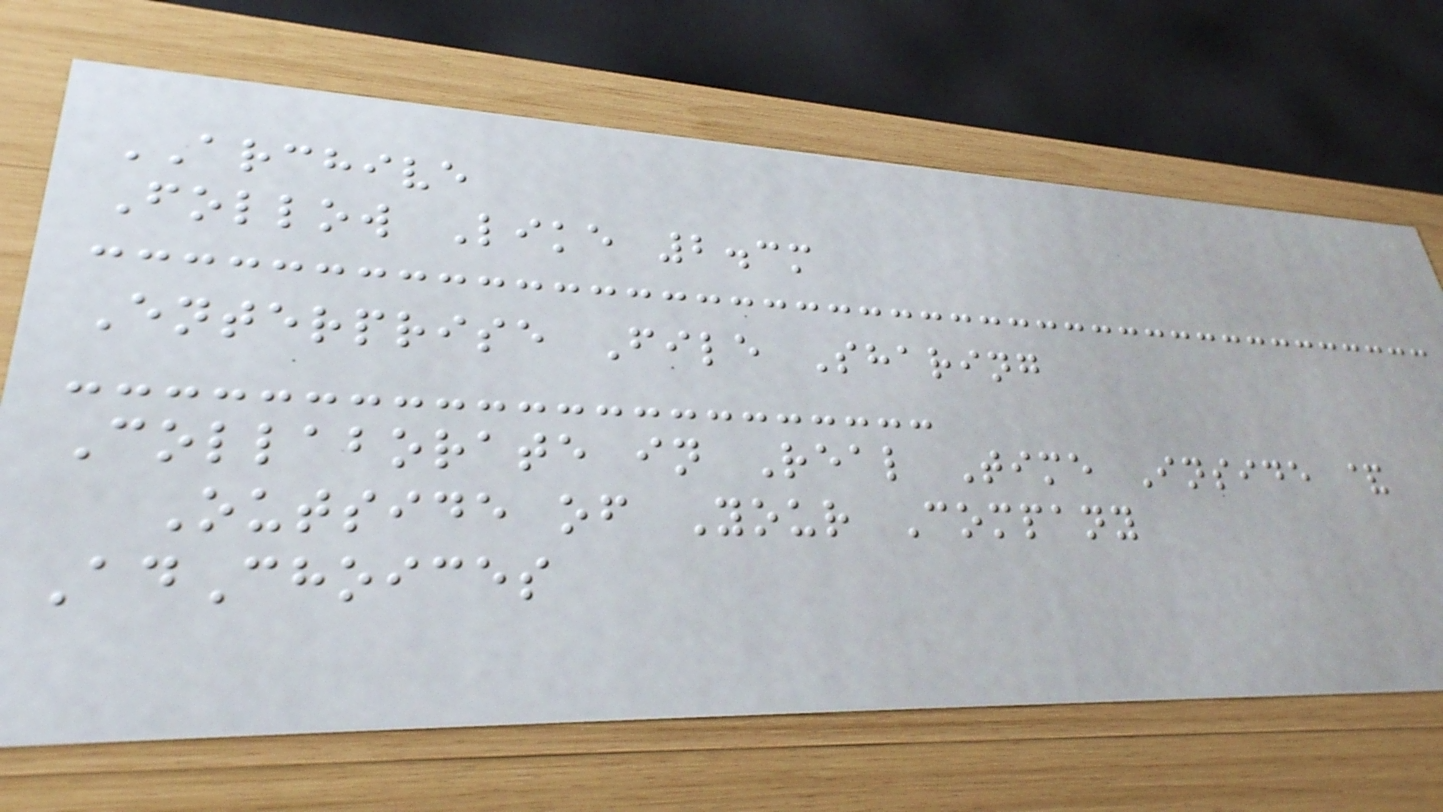ARCHIVE
Follow Like 2.3m
Enterprise File Sharing
Collaborate in Real Time Inside &
Outside of Your Company
AdChoices
